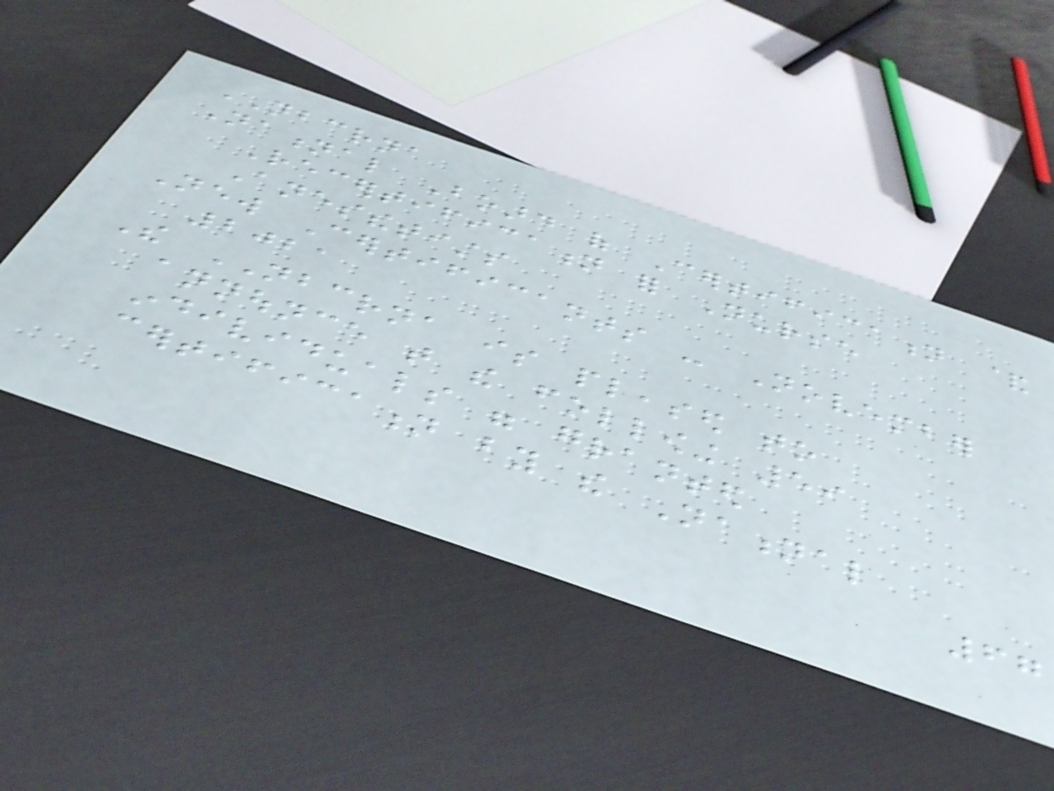NBCRNA
National Board of Certification &
Recertification for Nurse
Anesthetists
New Certificants - November
2021
The NBCRNA is pleased to
announce that the following 59
individuals were granted
certification by the National
67
